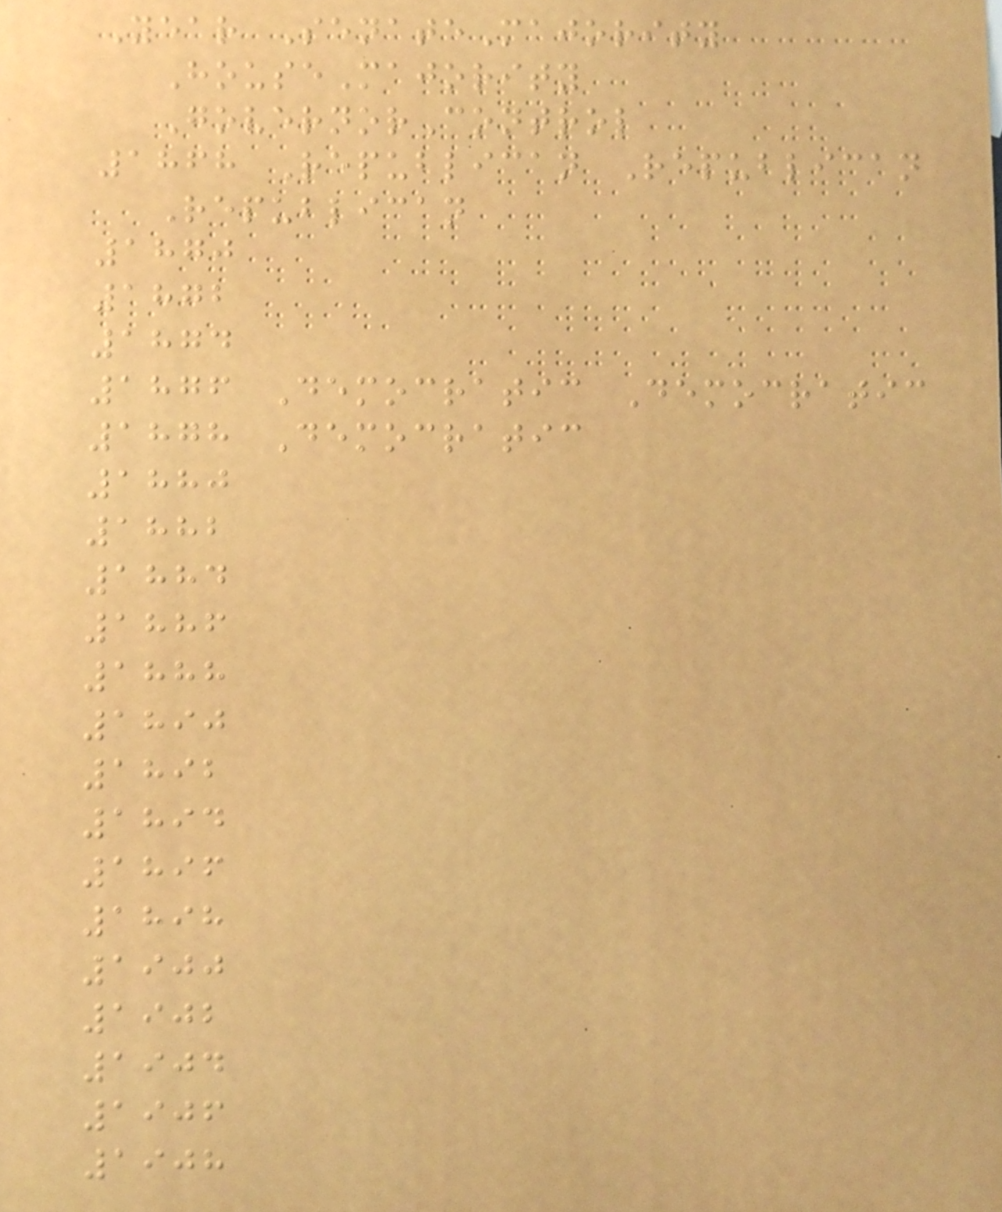Year SenateMajority
HouseMajority
GovernorControl
1868 Republican Republican
Republican
1870
1872
1874
1876 Democratic Democratic
1878 Democratic
1880
1882
1884
1886
1888
1890
1892
1894
1896
1898
1900
1902
1904
1906
1908
